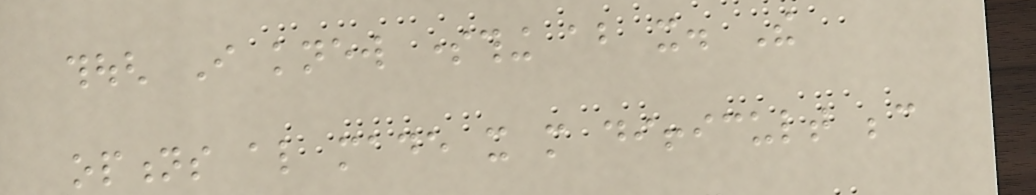though I knew something about it. The
options also made it more difficult because
